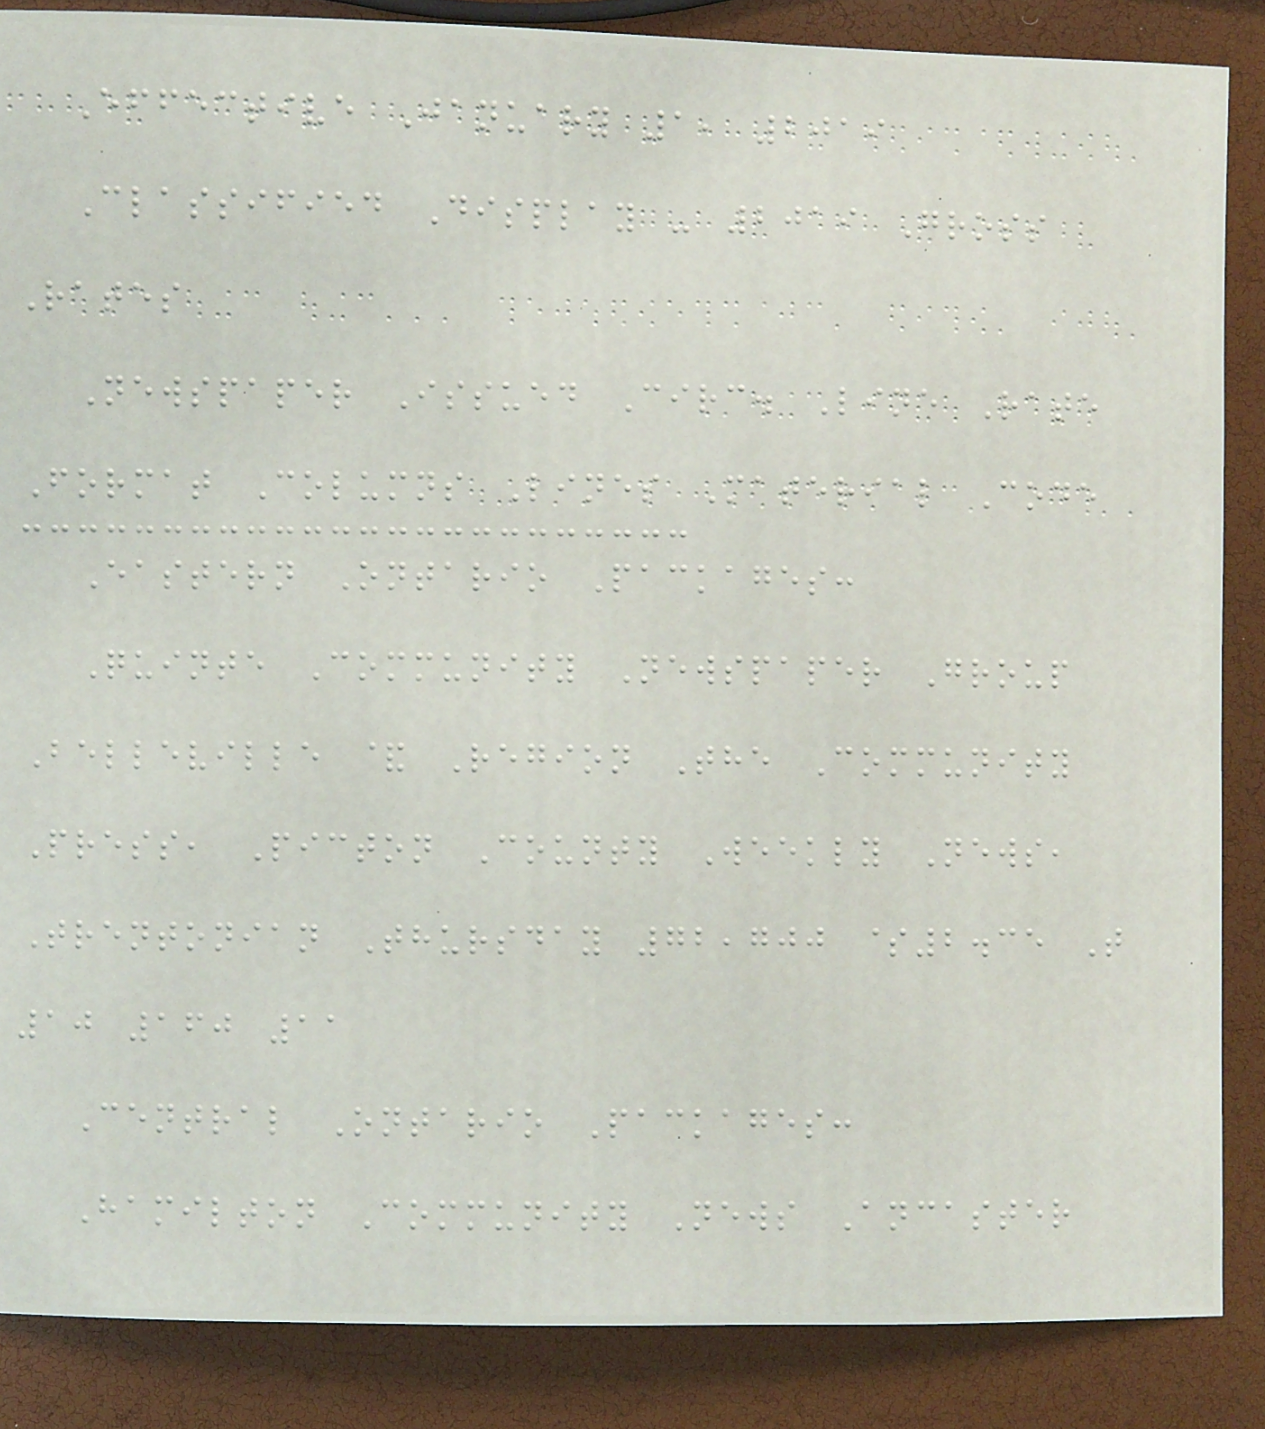Effective January 1, 2019
Classified Display - 2019 Gross
Rates
Newspaper Issued Circ. Line Rate
Format Columns Lines Material Code
Eastern Ontario Packages:
Quinte Community Newspaper Group
Belleville & Region The Community
Press, Picton County Weekly News,
Trentonian Thursday 72,700 $2.35 T
10 160 11
Central Ontario Packages:
Hamilton Community News Ancaster
